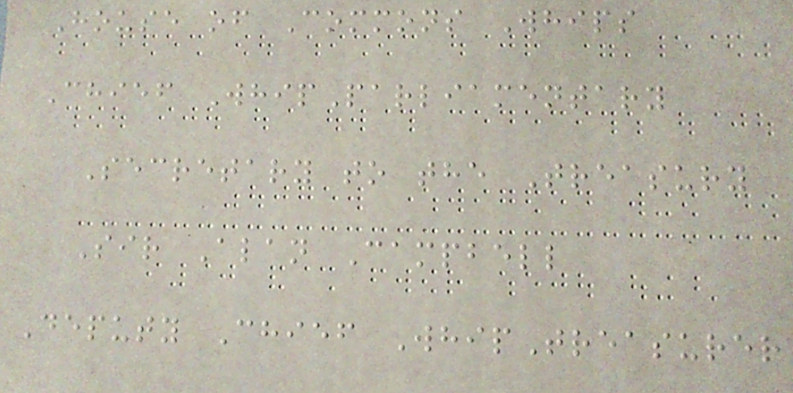House of Commons Whips
Chief WhipParliamentary
Secretary to the Treasury
Sir Alan Campbell
Deputy Chief WhipTreasurer
